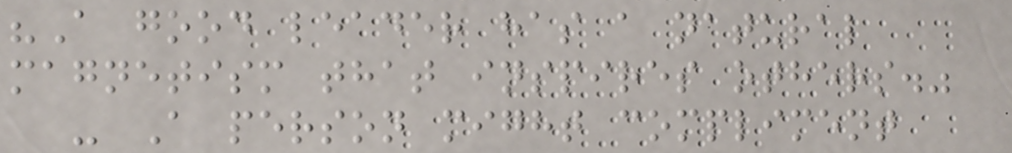"A good leader has a natural
magnetism that inspires others."
- A person might compliment
